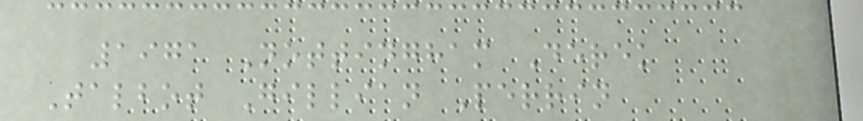1971 Nottingham Derek
Talbot Gillian Perrin
